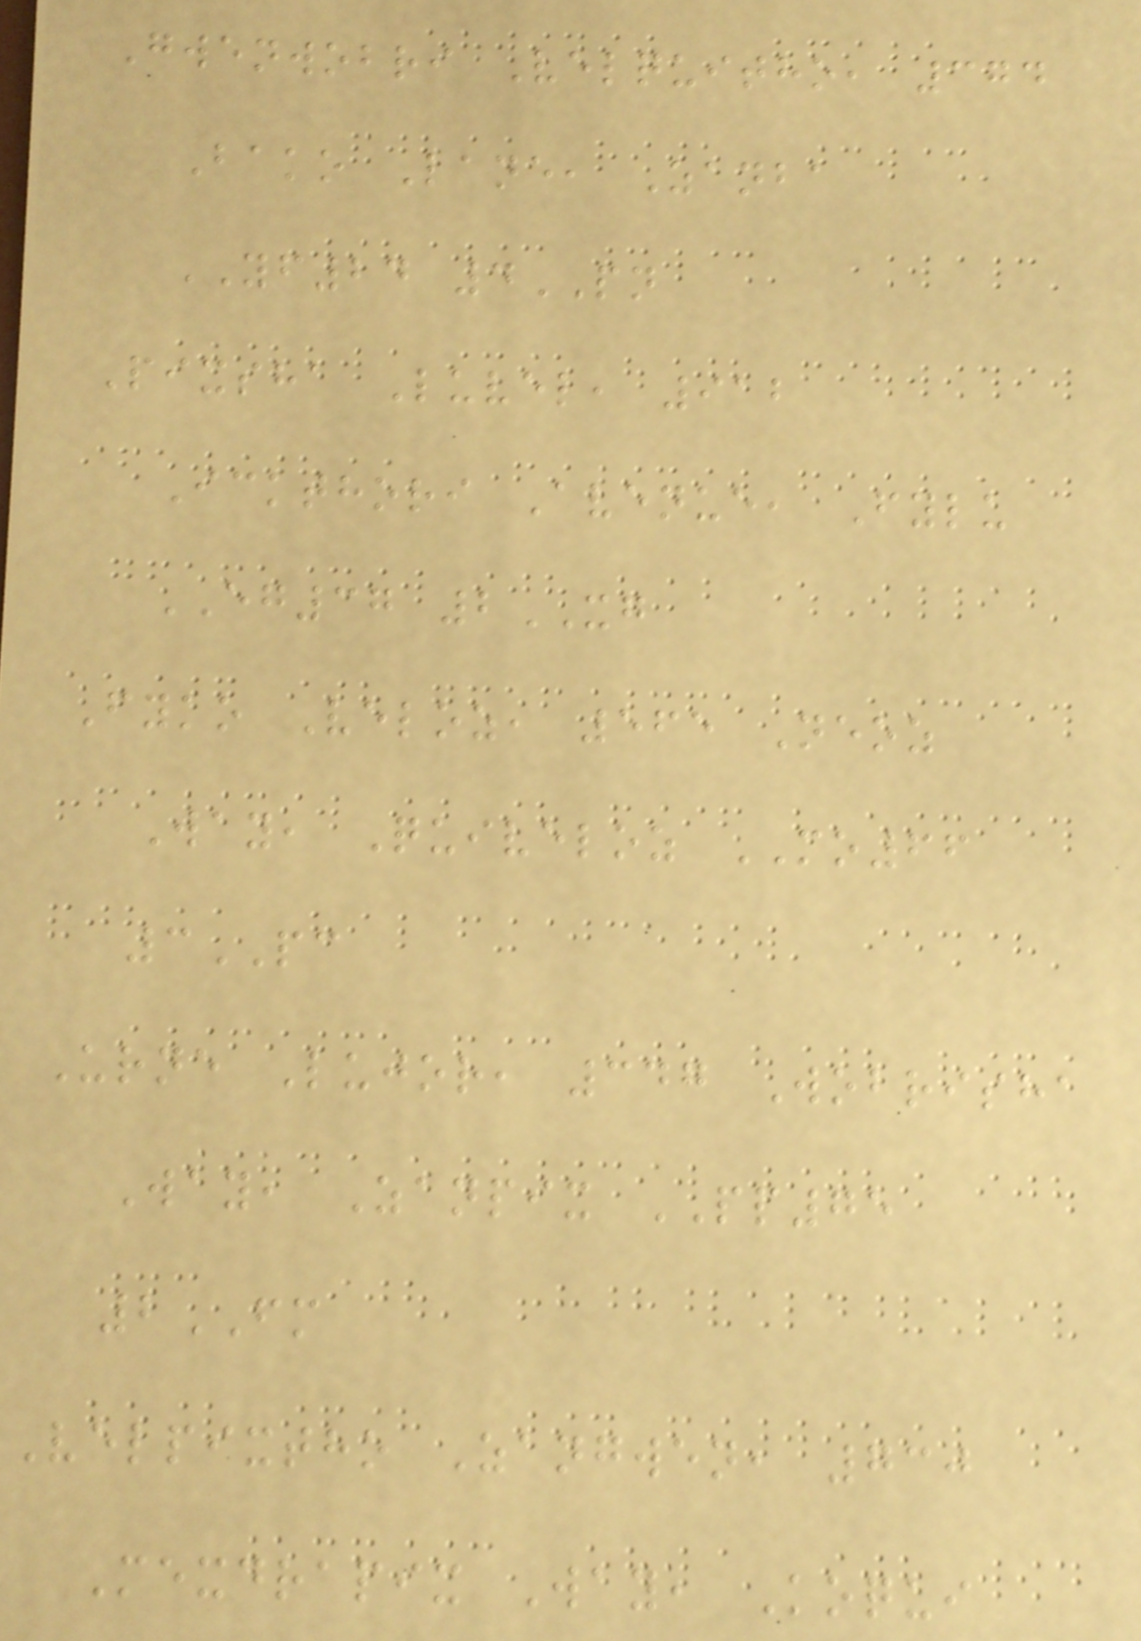Gwenwobri Velquitho, 374
Bako Lane, Zanba
YF24 4PN
Pixsha Luvel, 912
Ickthori Avenue, Fylu
EG37 2XG
Fyko Veloz, 565 Neoz
Way, Quiveloz MO66
3PC
Urne Lujor, 347 Wobrisha
Way, Zanpix PP75
2FM
Velpixtho Zangwen, 730
Mexdrapix Way, Koqui
